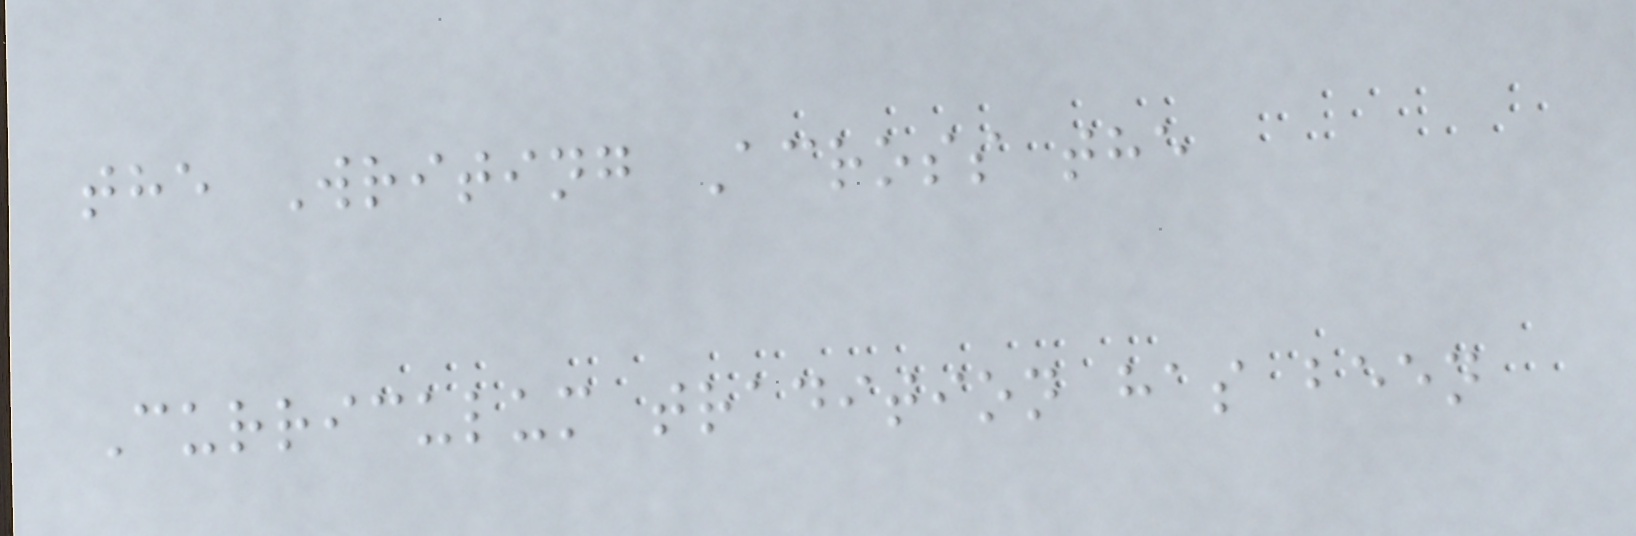the Writing Across the
Curriculum tradition has been
